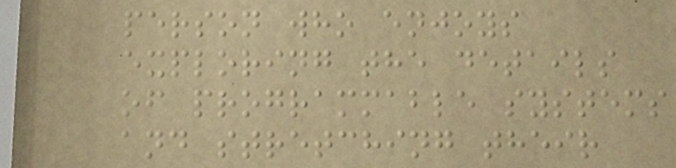person who enjoys
exploring the details
of programmable systems
and stretching their
